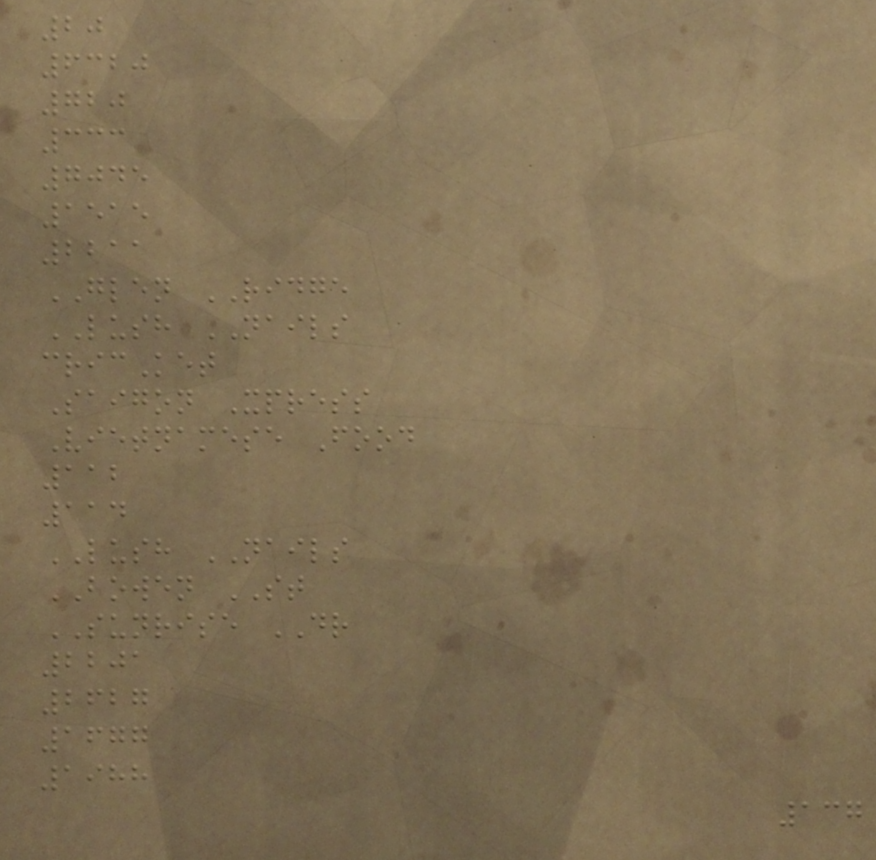20
6320
720
333
7045
1515
2211
GLEN RIDGE
LUSH NAILS
cricKet
Saigon Xpress
Vietnamese Food
112
114
LUSH NAILS
BOWEN ST
SUNRISE DR
2201
2627
1677
1988
137
